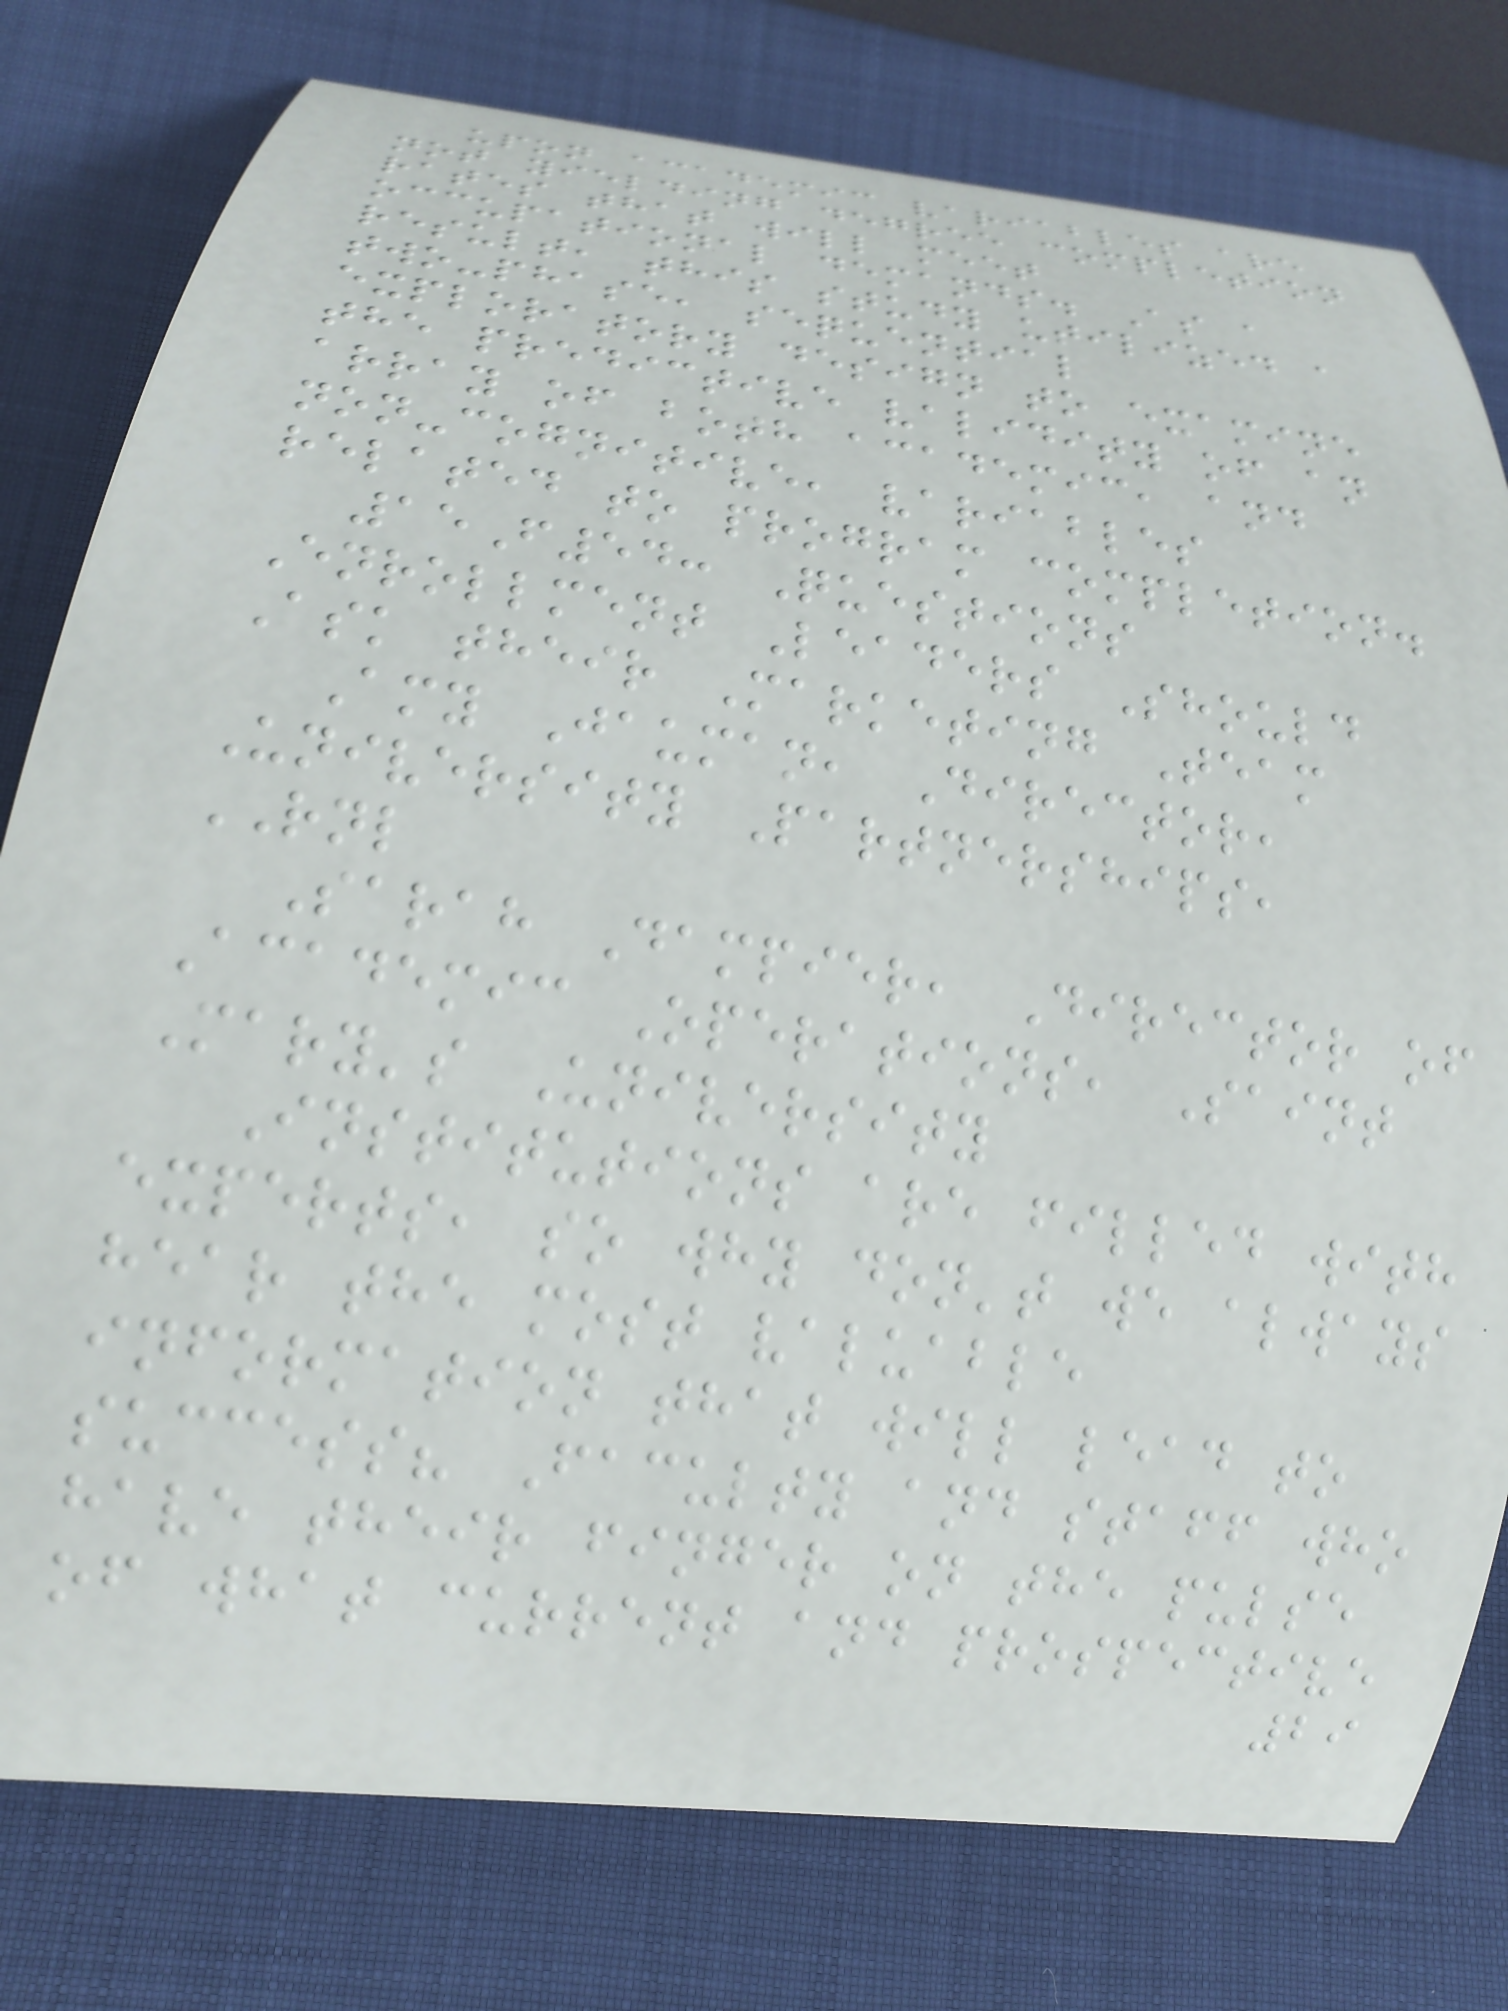upon academic variables are
not yielding degree completion
rates that will meet
occupational demands. As a
result, this study utilized a
two-phase, sequential
exploratory design to examine
the predictive validity of an
array of both academic, and
non-cognitive, variables
related to program completion.
15F54: Questions
Enrollment Leaders Should
Ask their Marketing Team
Amy Jauman, Director,
University Partnerships,
RNL
Sarah Dampier, Director of
Academic Operations, Saint
Mary's University
Institutions are filled with
experts, so why don't we always
hear the most valuable
information that will lead to
success? Faculty and staff who
have their finger on the pulse
of what current and prospective
29
